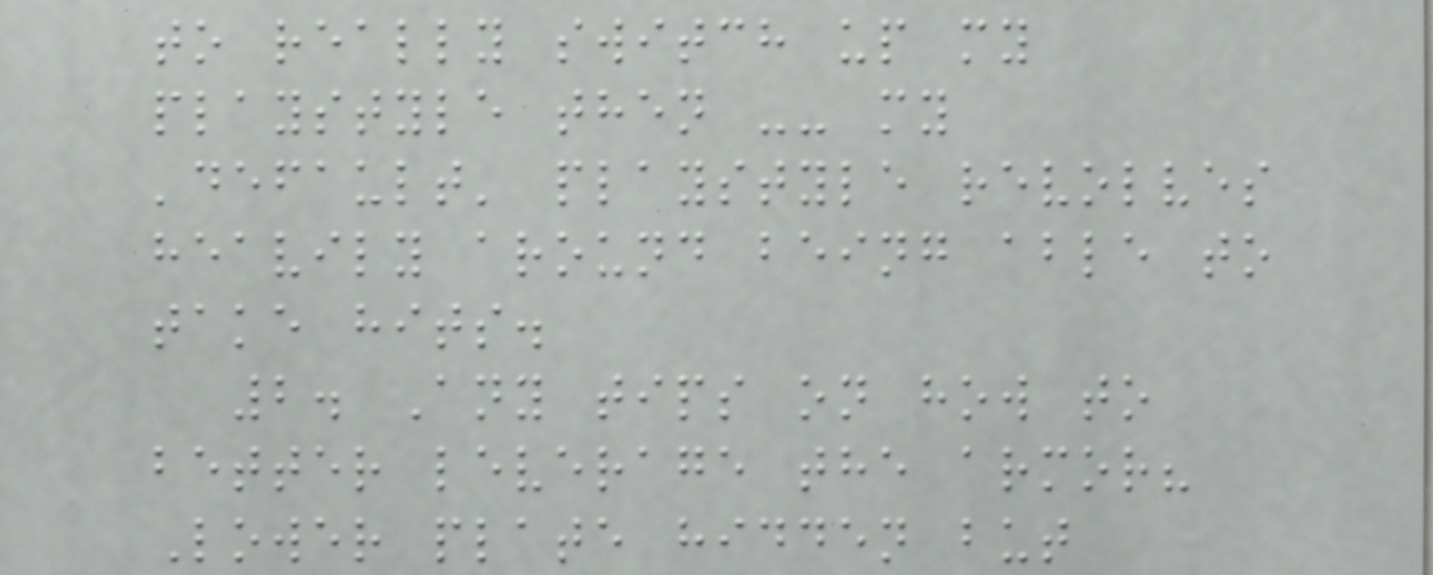to really switch up my
playstyle then -- my
'default' playstyle revolves
heavily around being able to
take hits.
2. Any tips on how to
better leverage the armor?
Lower plate hidden but
